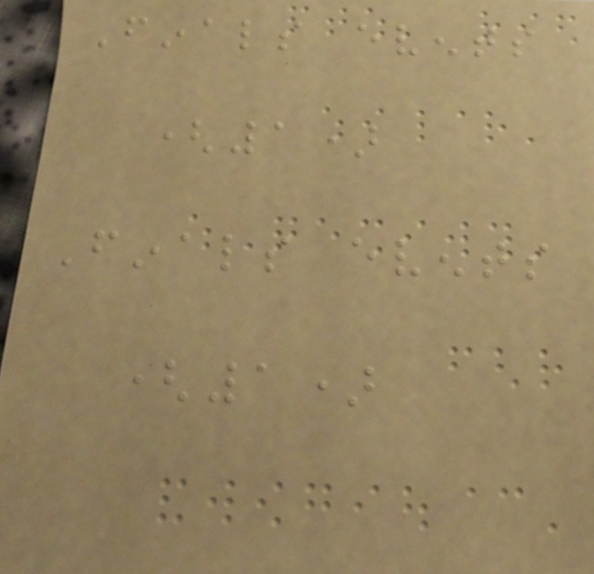Finals events
(1)
Finals events
(1)
